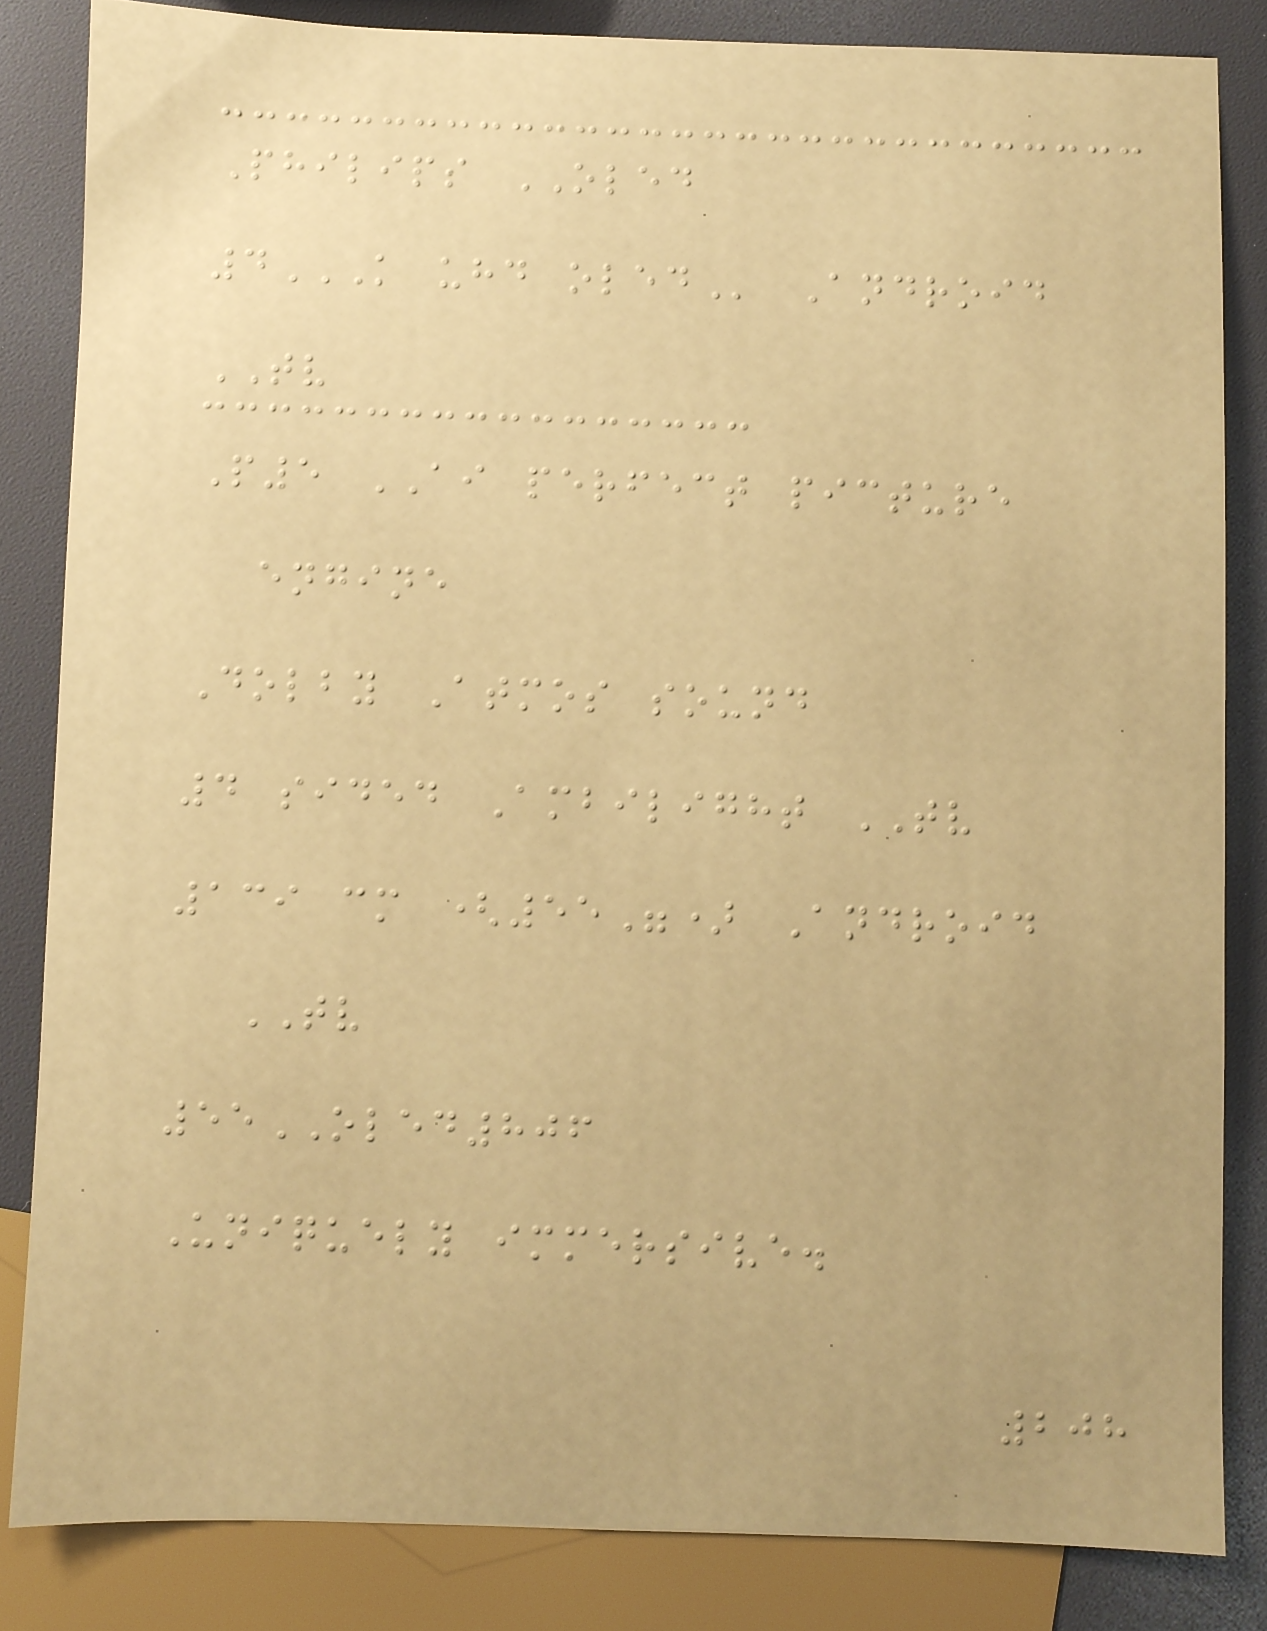Philips OLED
4K UHD OLED Android
TV
P5 AI perfect picture
engine
Dolby Atmos sound
4 sided Ambilight TV
139 cm (55") Android
TV
55OLED806
Uniquely immersive.
208
